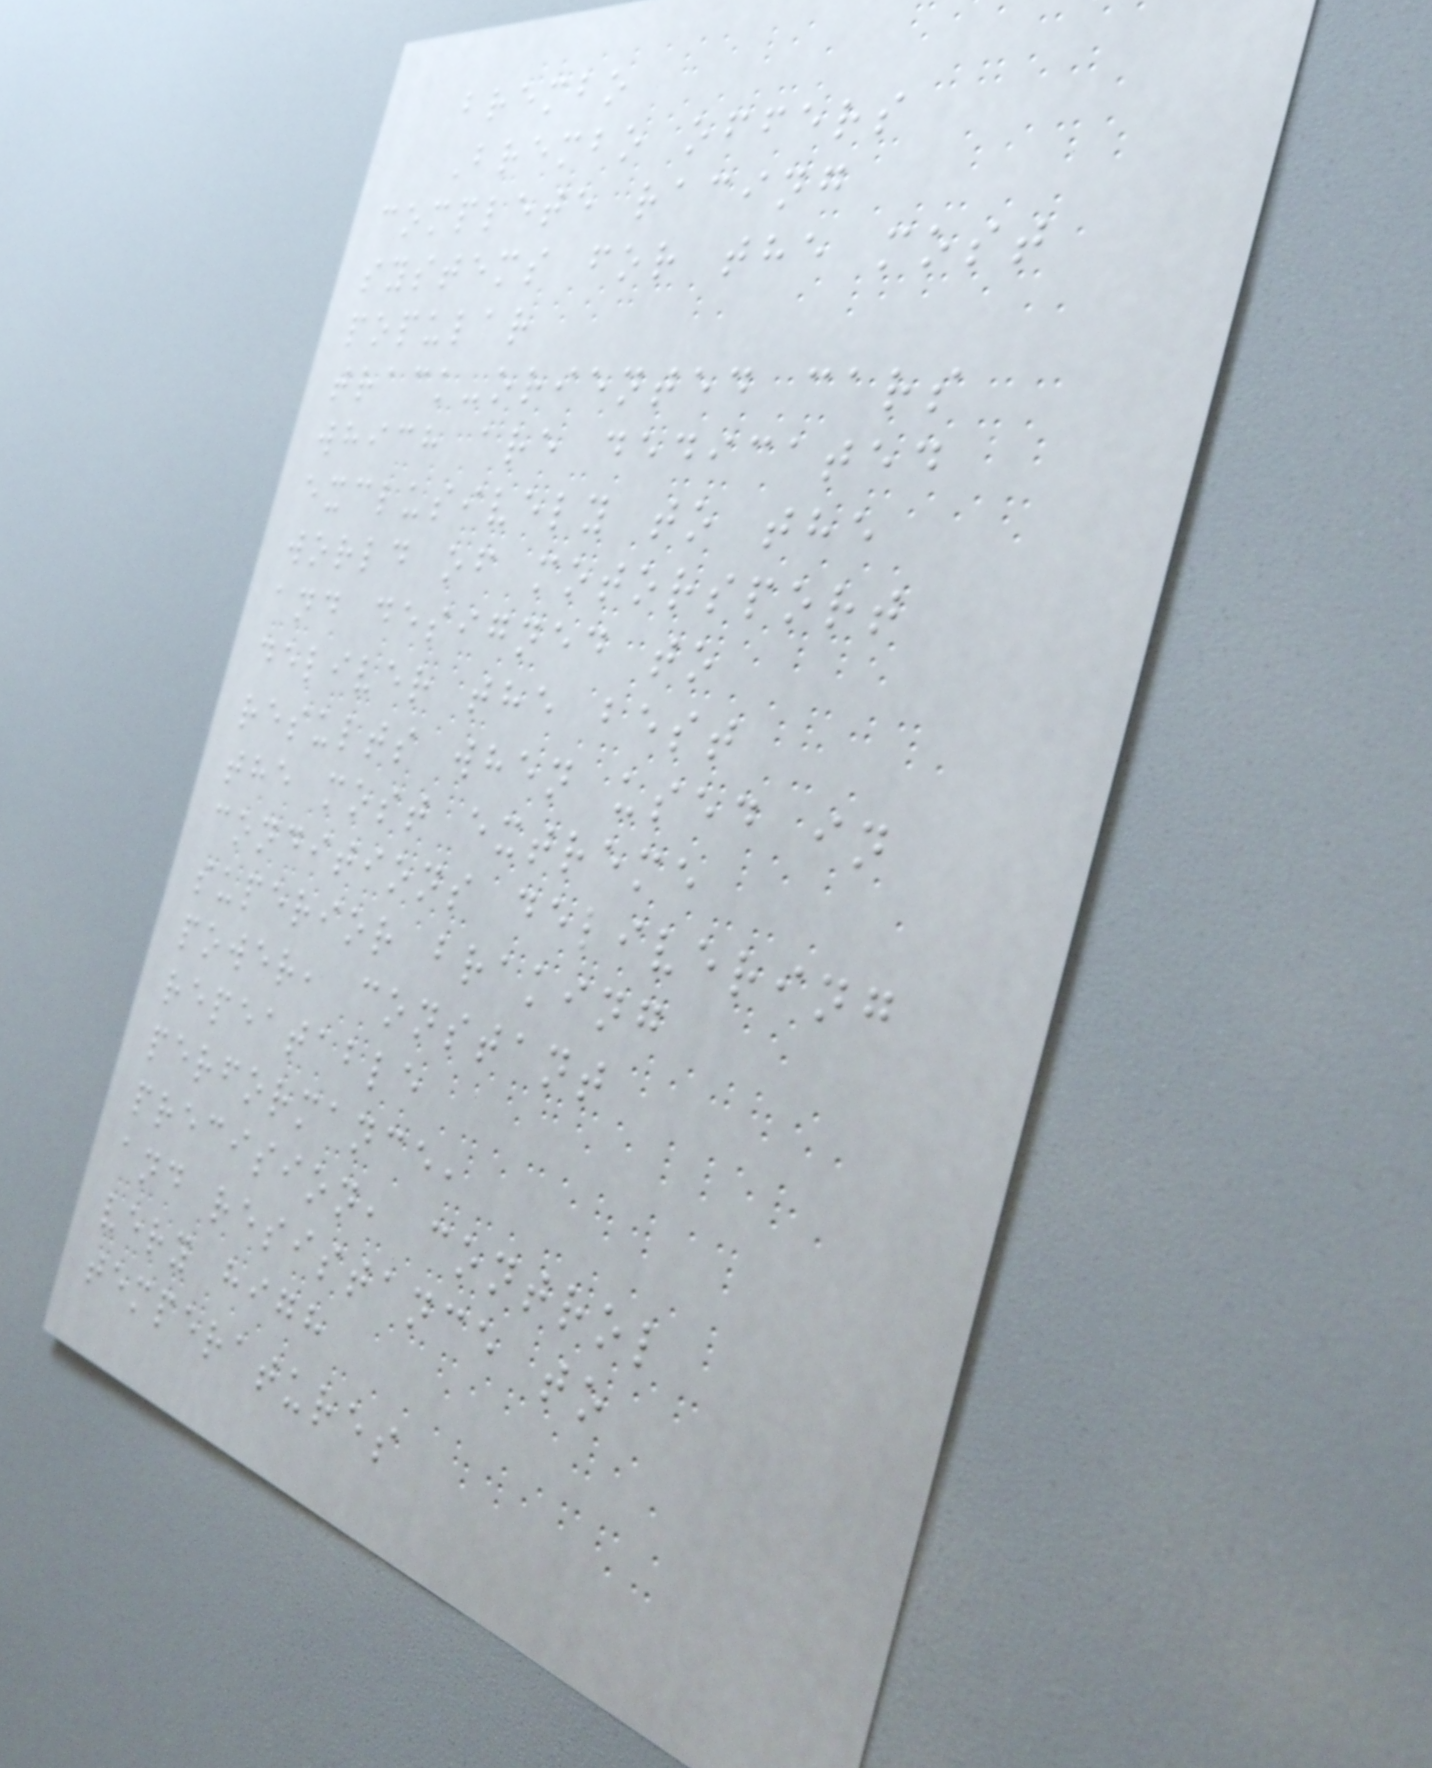brembo
Brembo offers
complete racing
systems for the most
popular
track-oriented cars
which are dedicated
exclusively to the
world of motorsport
and designed to
deliver the best
results when used in
the most extreme
conditions delivering
superior braking
power, constant
repeatable
performance,
precision, control
and resistance to
very high
temperatures
